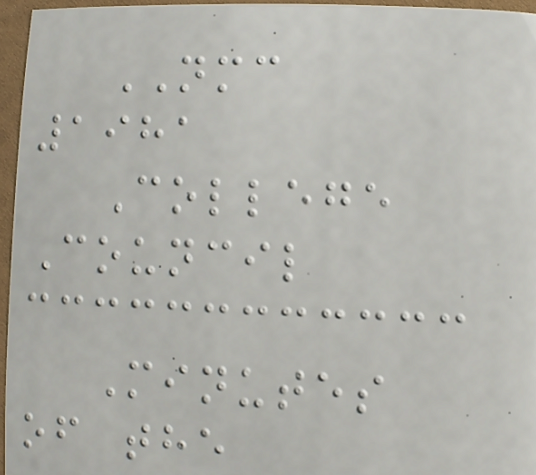NMC
1981
College
Council
Minutes
of the
